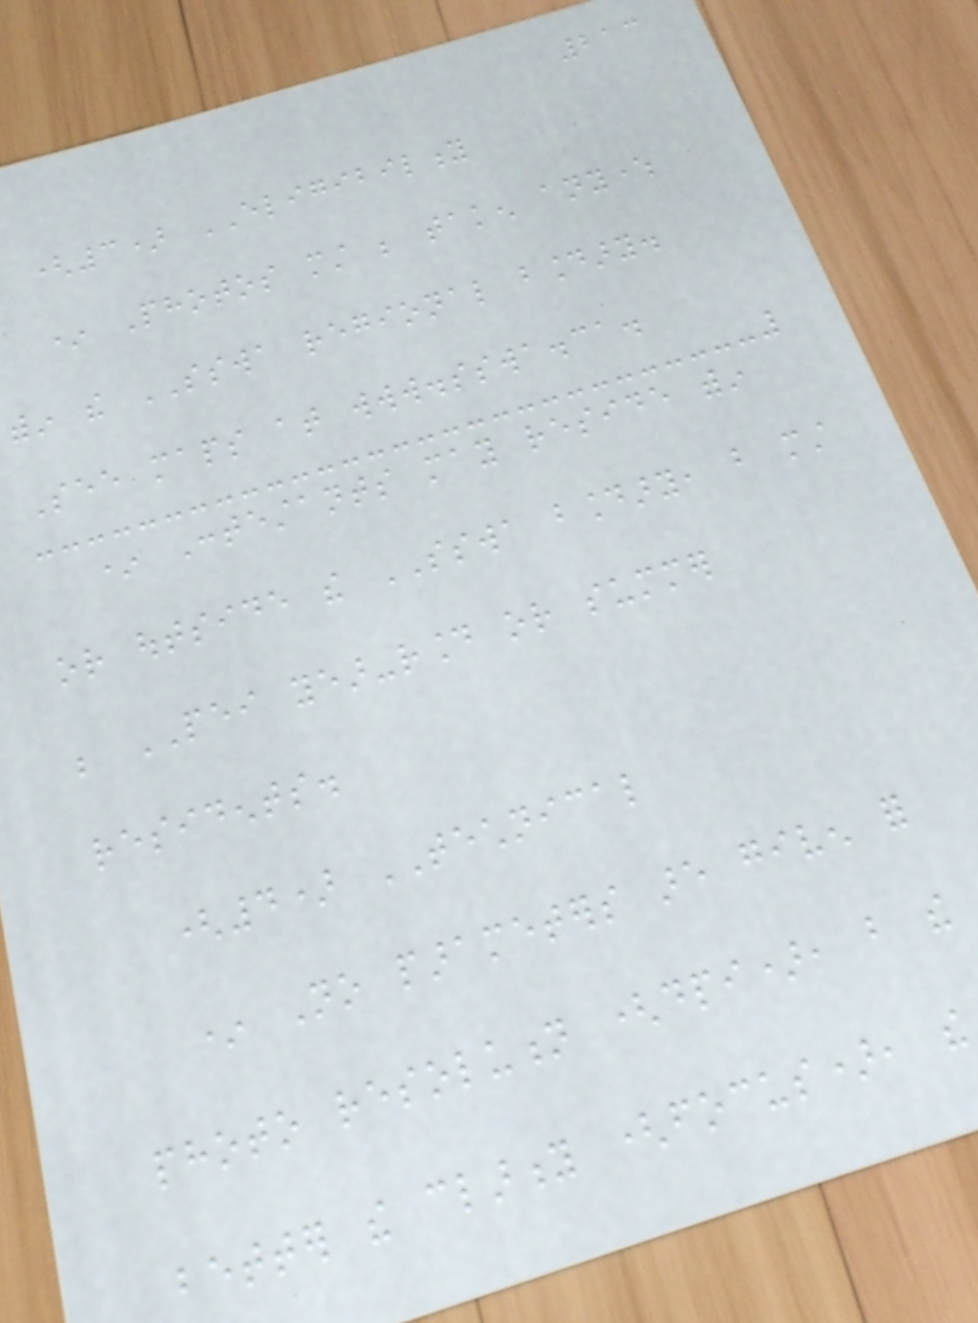213
(3) ELIGIBILITY
* Photos must be taken anywhere
within the SSWA regional boundary.
See maps at www.sswa.ca.
* Contestants may reside within
or outside the SSWA boundary, but must
be PEI year-round or summer
residents.
(4) TECHNICAL
* No parameters are given for
photo resolution (dpi), but the
better the clarity (focus), the
